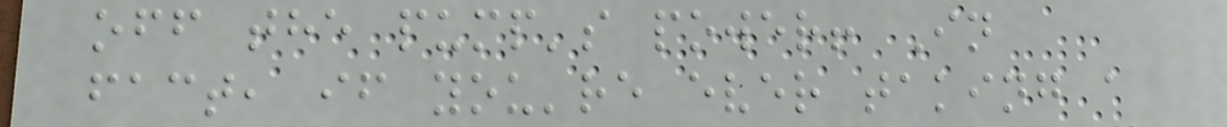off the pump's power! In
fact, if you're ever taking a
